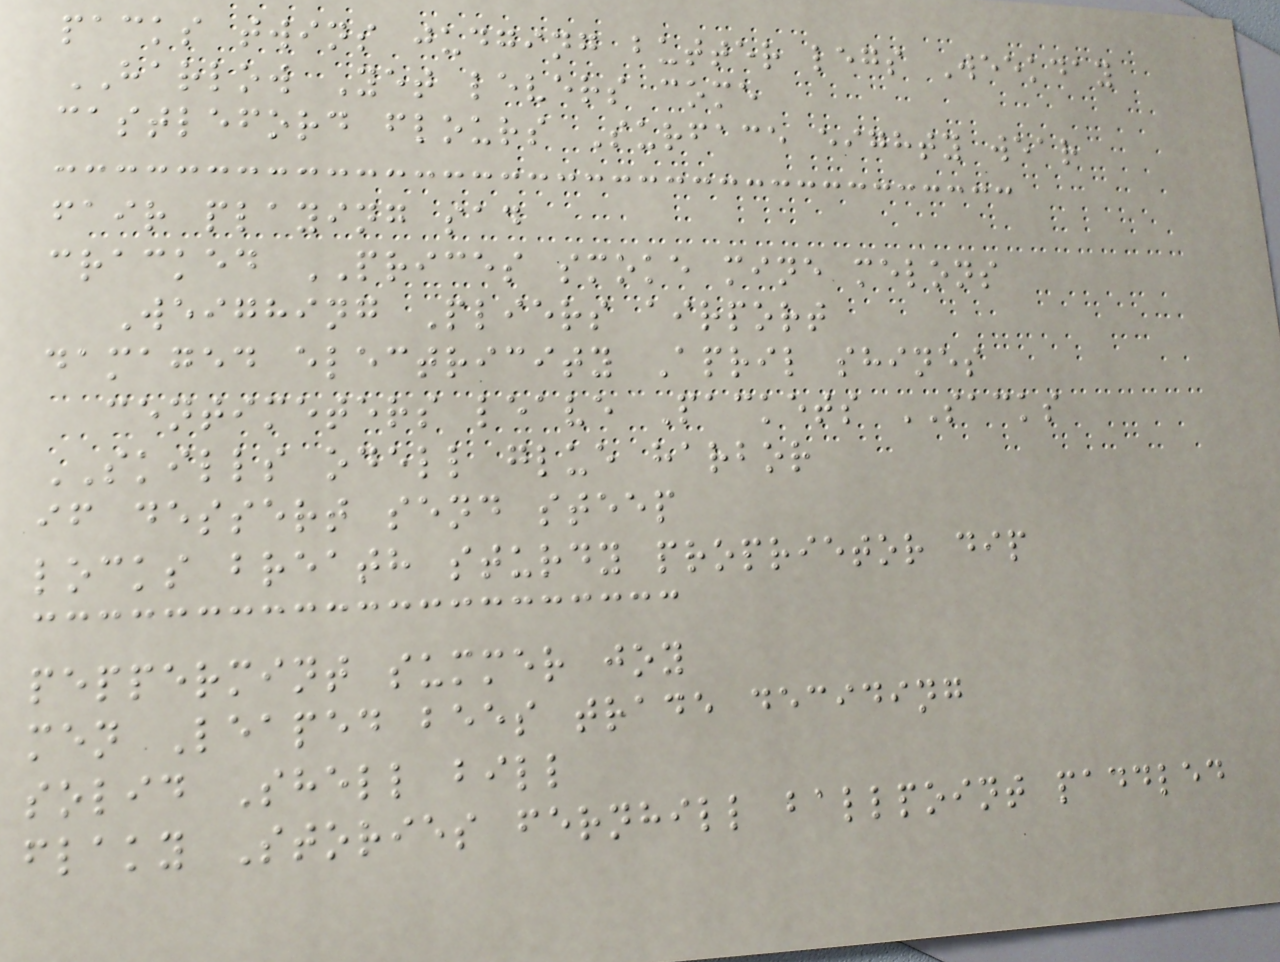packs twins judging butter legs Weekday
HARLOW Yet levers come
castleford flours Surface eighty wear
fair playing sad
cracked PRICES smoke mine melons
Weighing Pliers airport
damaged electricity April shines
centimeters leave Packets SACKS
SKILLS odell glue harbor
if dessert send steep
locks breath sturdy proprietor dip
peppermint summer joy
men Leaped bees trade deciding
solid Shell bill
flaky Stories fernhill ballpoint paddled
